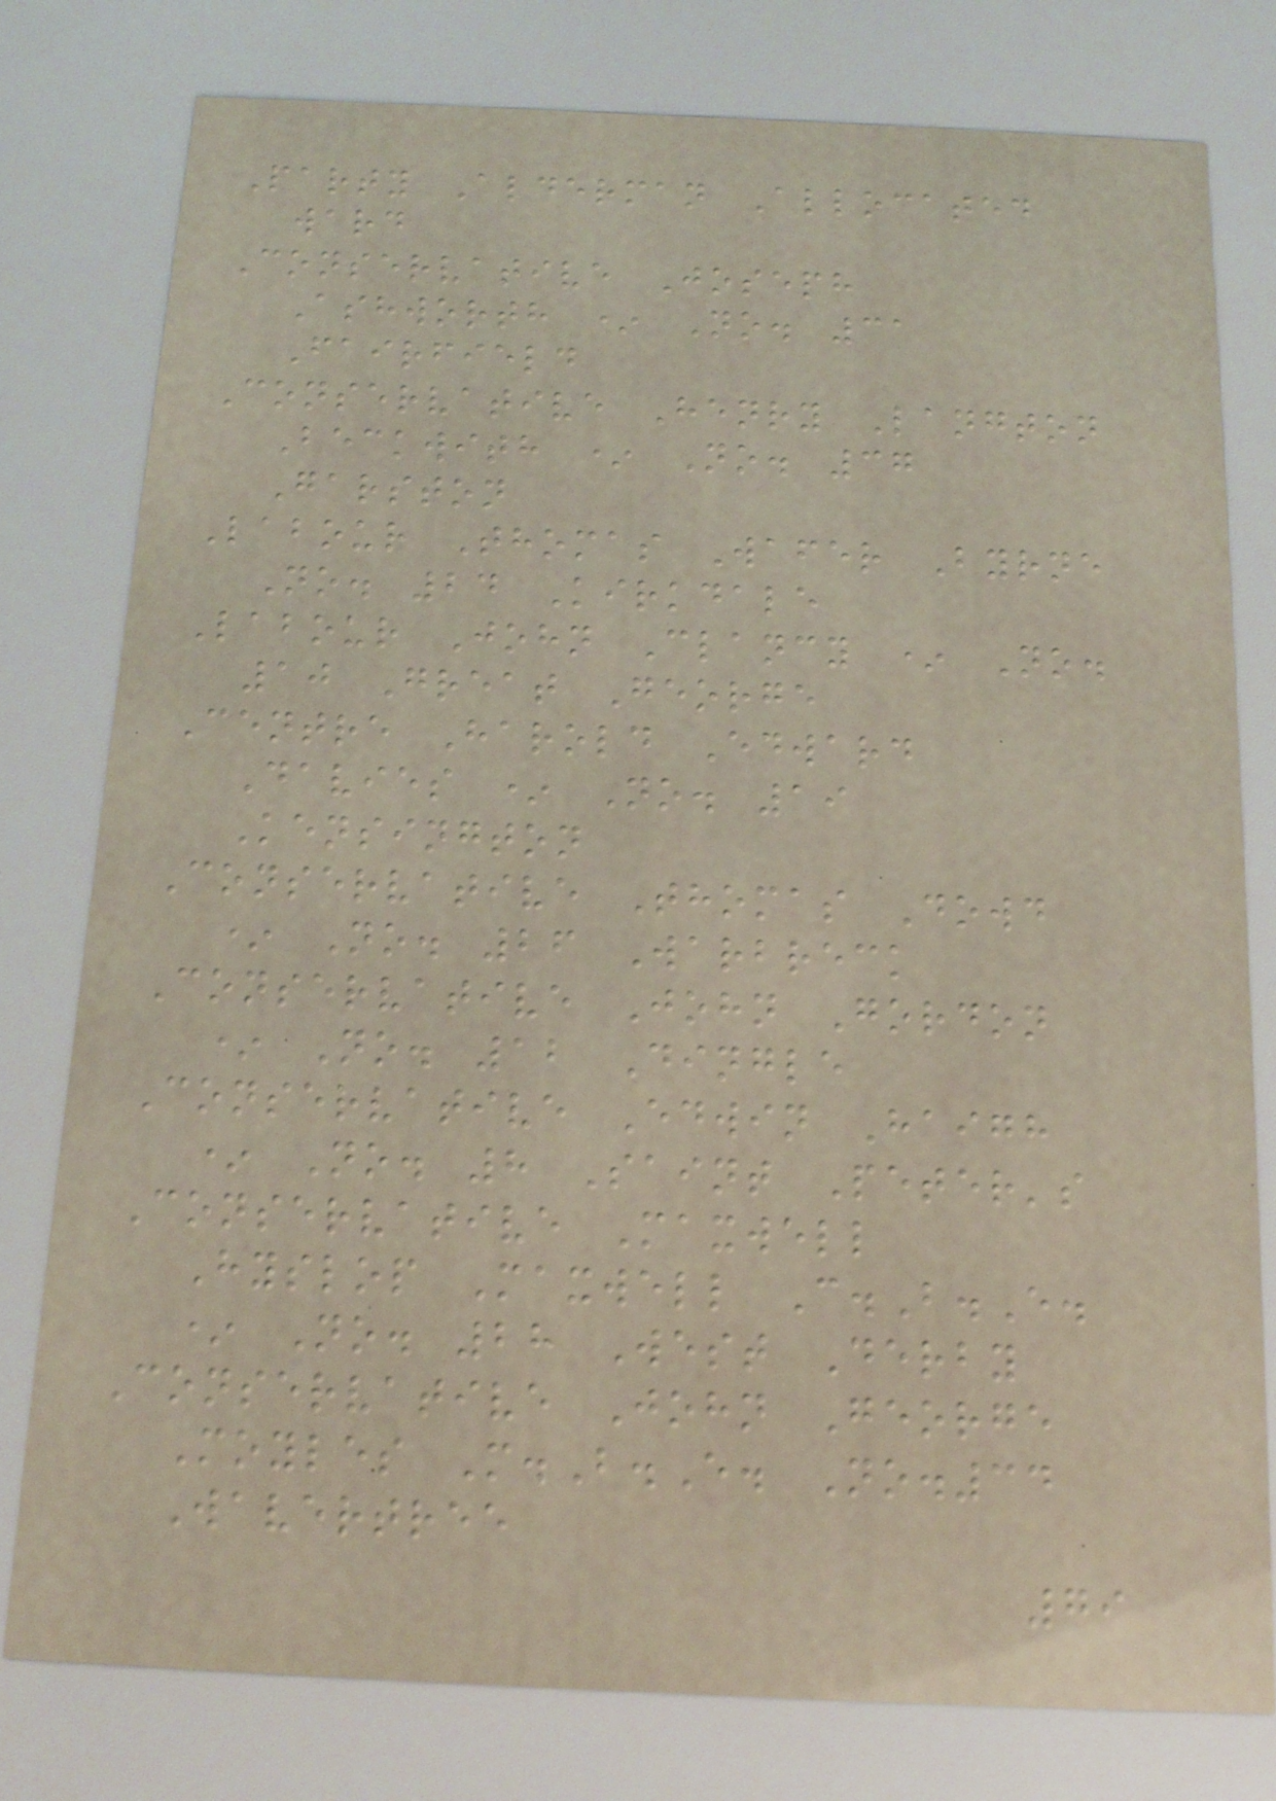Party Alderman Allocated
ward
Conservative Joseph
Ashworth * No. 31
Fairfield
Conservative Henry Langton
Beckwith * No. 37
Garston
Labour Thomas Wafer Byrne
No. 24 Kirkdale
Labour John Clancy * No.
10 Great George
Centre Harold Edward
Davies * No. 19
Kensington
Conservative Thomas Dowd
* No. 26 Warbreck
Conservative John Gordon
* No. 12 Dingle
Conservative Edwin Haigh
* No. 8 Saint Peter's
Conservative Maxwell
Hyslop Maxwell C.B.E.
* No. 28 West Derby
Conservative John George
Moyles M.B.E. No.34
Wavertree
79
